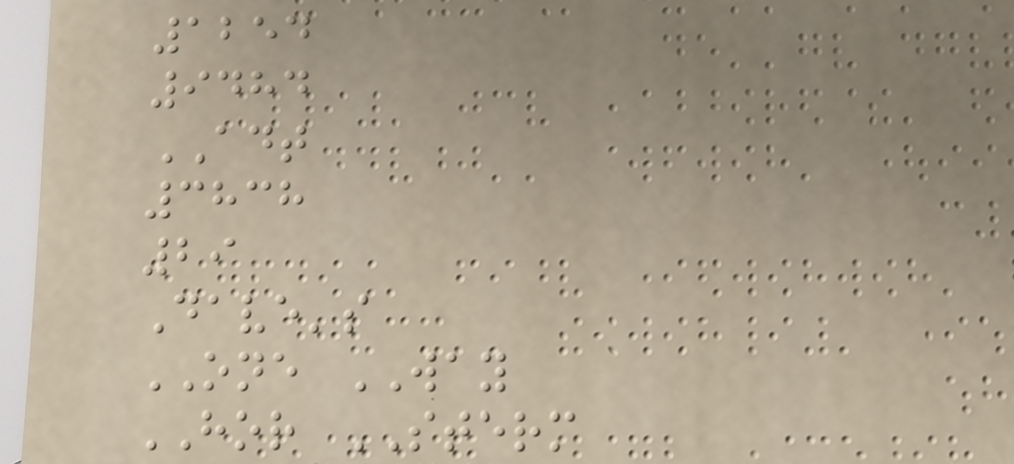1254
9484
ADT
3838
29
Dave's
ONE WAY
HOR STERM
